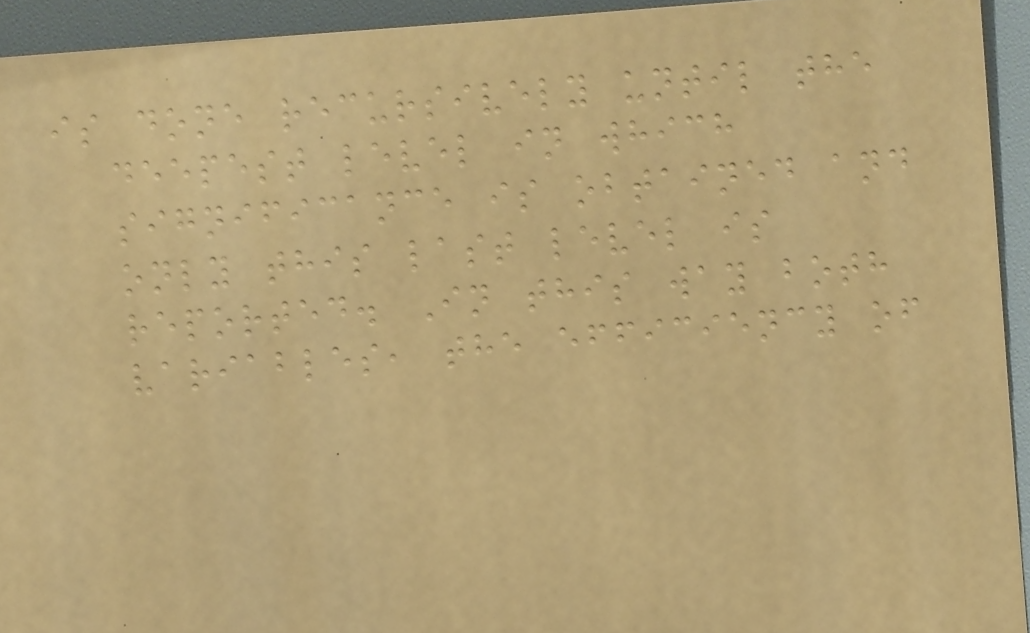is done recursively until the
deepest level in which
significance is obtained and
only this last level is
reported. In this way both
variables, the efficiency of
